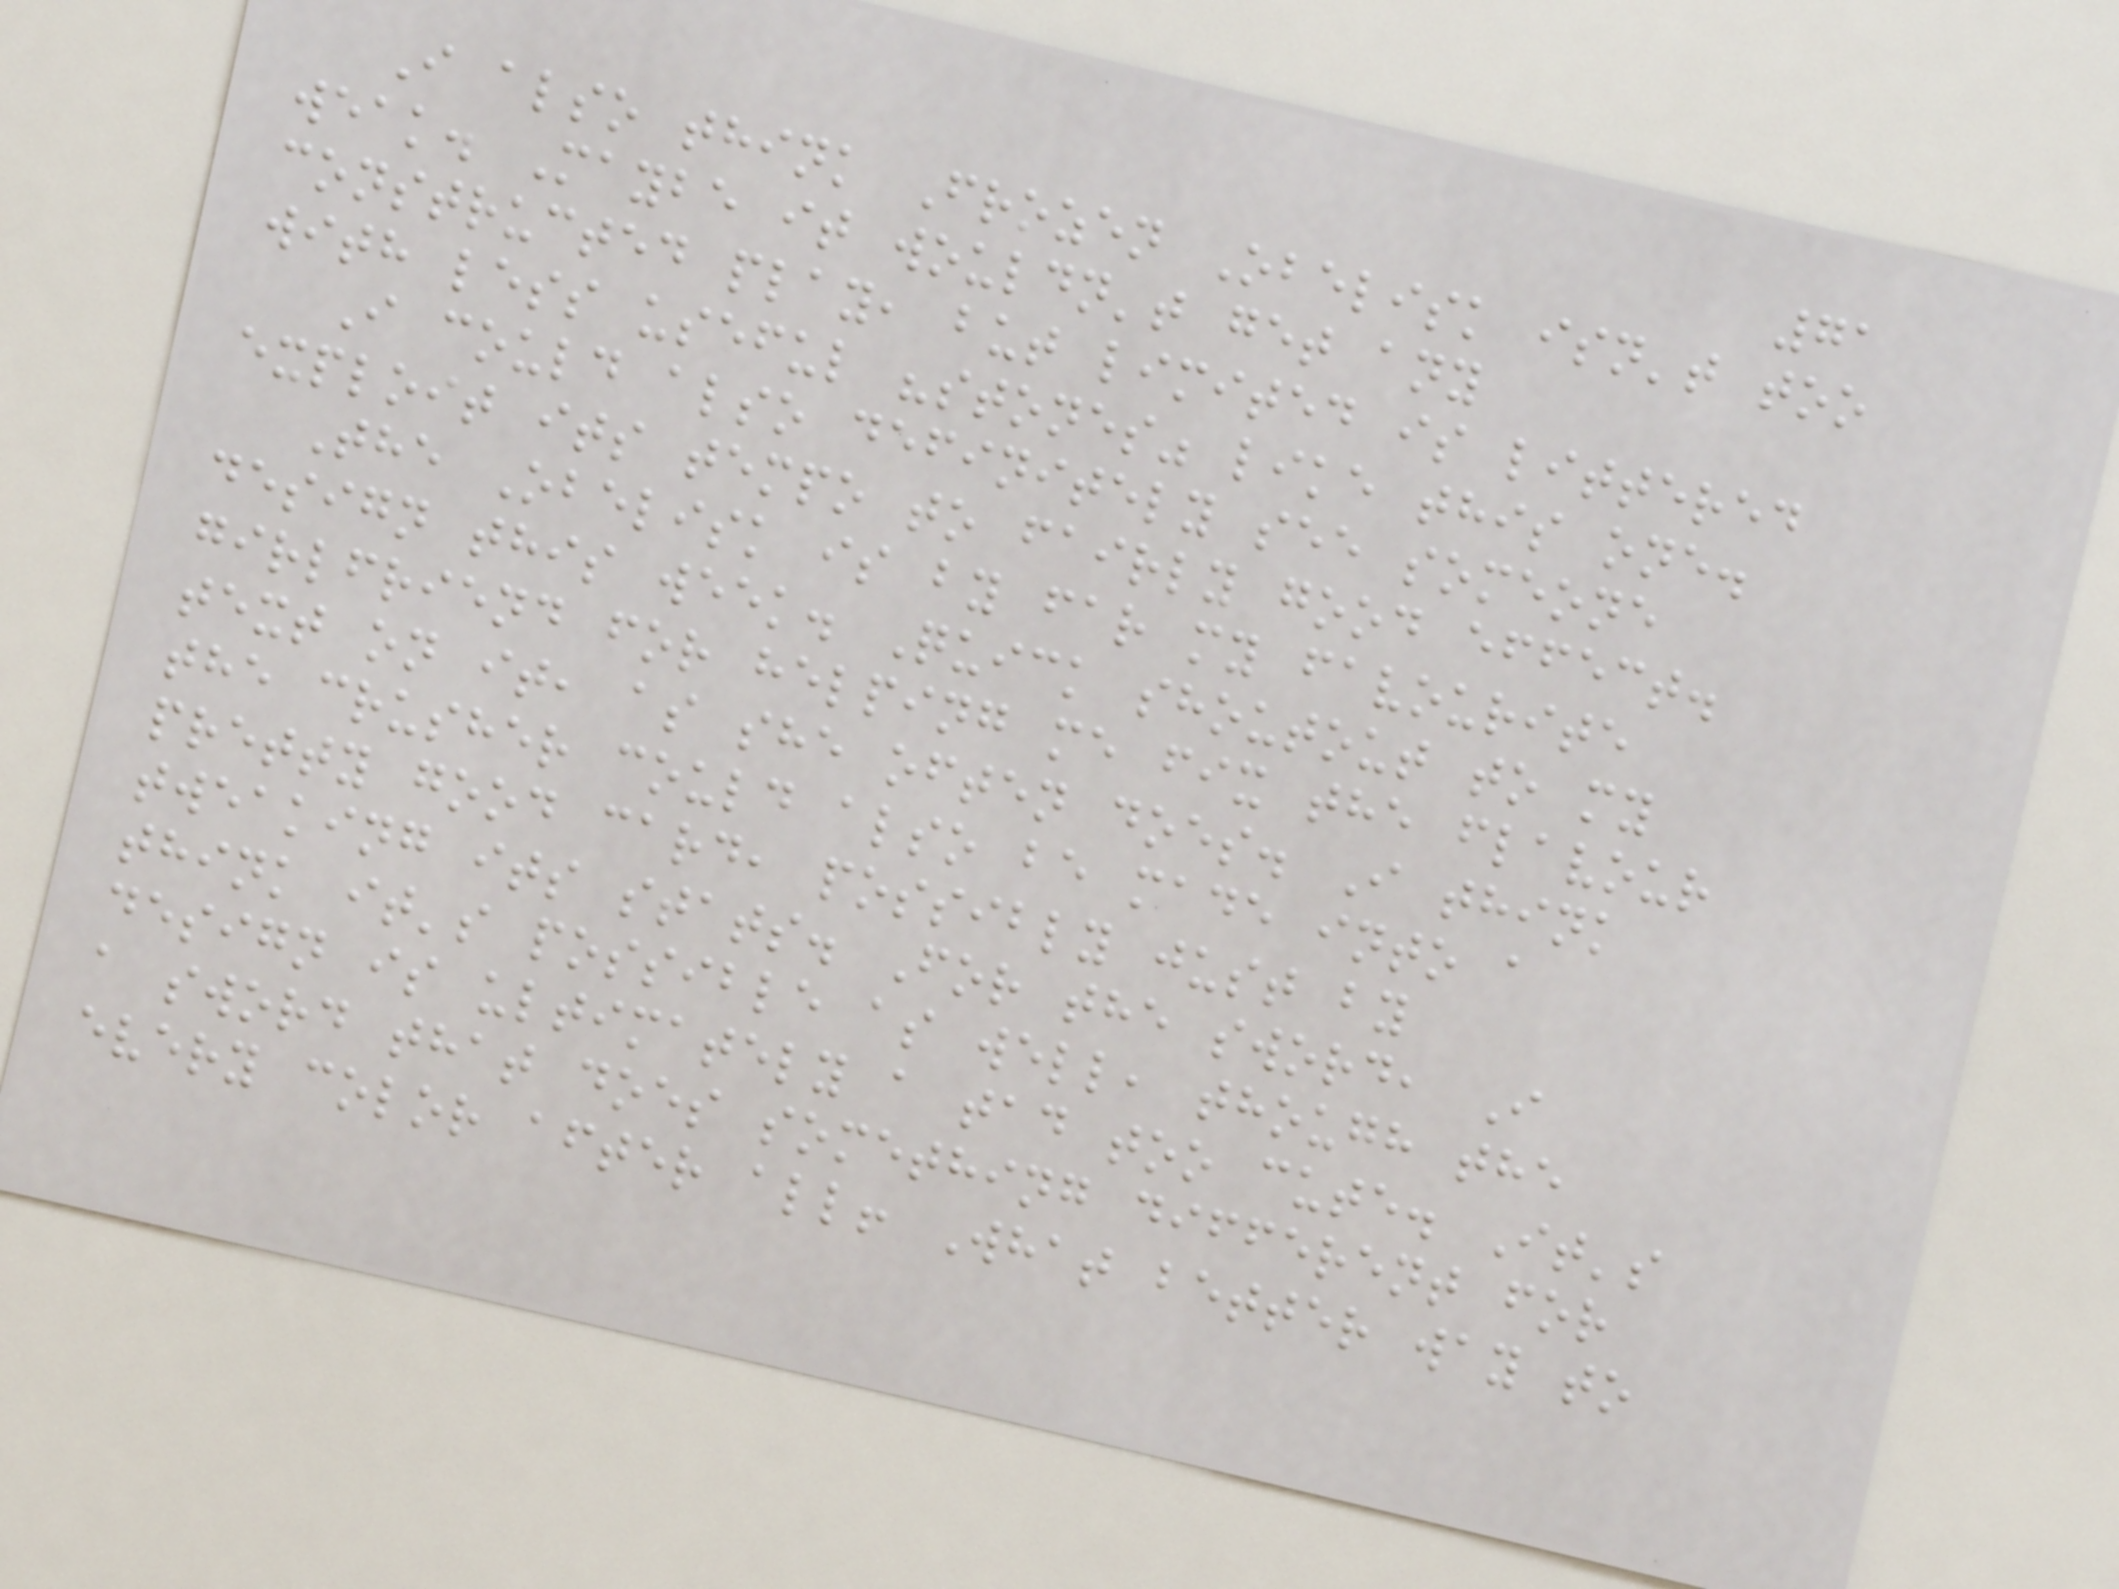71
I also think Frozen Obelisk isn't too
weak. Maybe it wouldn't get any
constructed play, but limited is littered
with less useful "stones" like this one.
I could also definitely see someone
exploit its tempo to fairly good effect.
The Obelisk is by far my favourite
design this week. Quick shoutout to my
girlfriend for helping me fix the flavour
text on it, as she often does. I think
the crusher could also be made into a
pretty good card, possibly just by
tweaking its stats. For the sword, I
think it's possible as well, though the
design is ultimately a tad too cute. It's
a sword that does something different for
every color after all! What better way to
